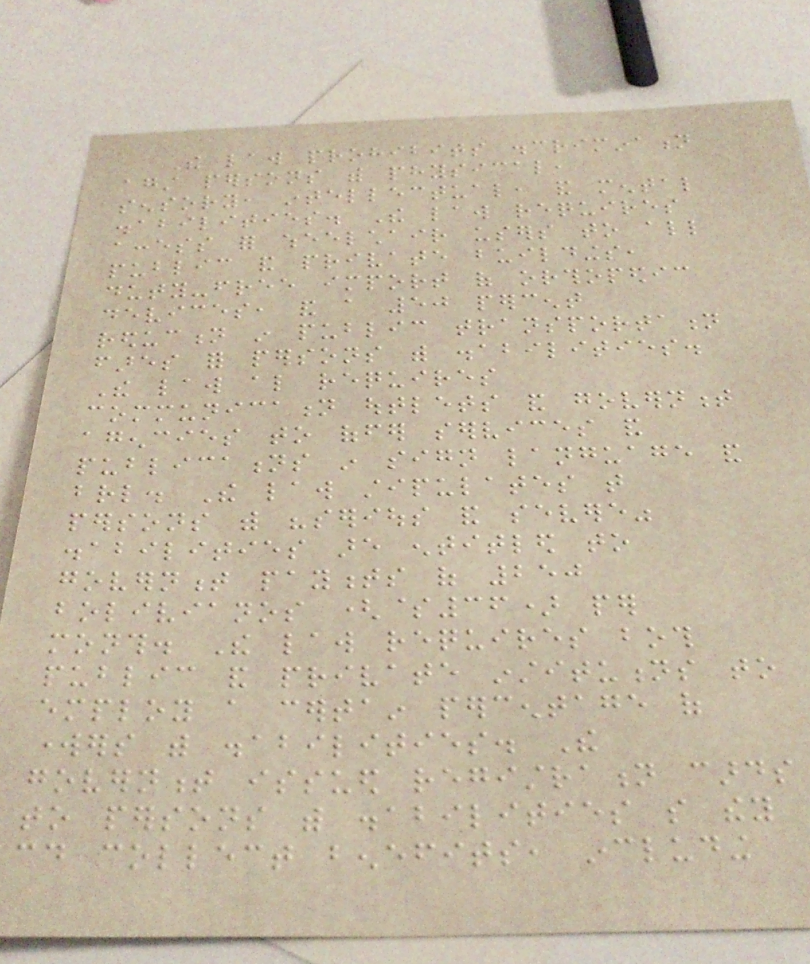The law prohibits discrimination
against persons with physical,
sensory, intellectual, and mental
disabilities. The law requires
access for wheelchair users to all
public and private buildings,
duty-free import of orthopedic
devices, and a 50 percent
reduction in public transportation
fares for persons with disabilities.
The law also requires
communication outlets and government
agencies to offer services and
publications in sign language and
braille. The law stipulates that
persons with "serious and severe"
disabilities are entitled to
government payments of 250
bolivianos ($36) per
month. The law requires both
public and private institutions to
employ a certain percentage of
workers with disabilities. The
government issued registration cards
to persons with disabilities so they
could collect benefits, including
